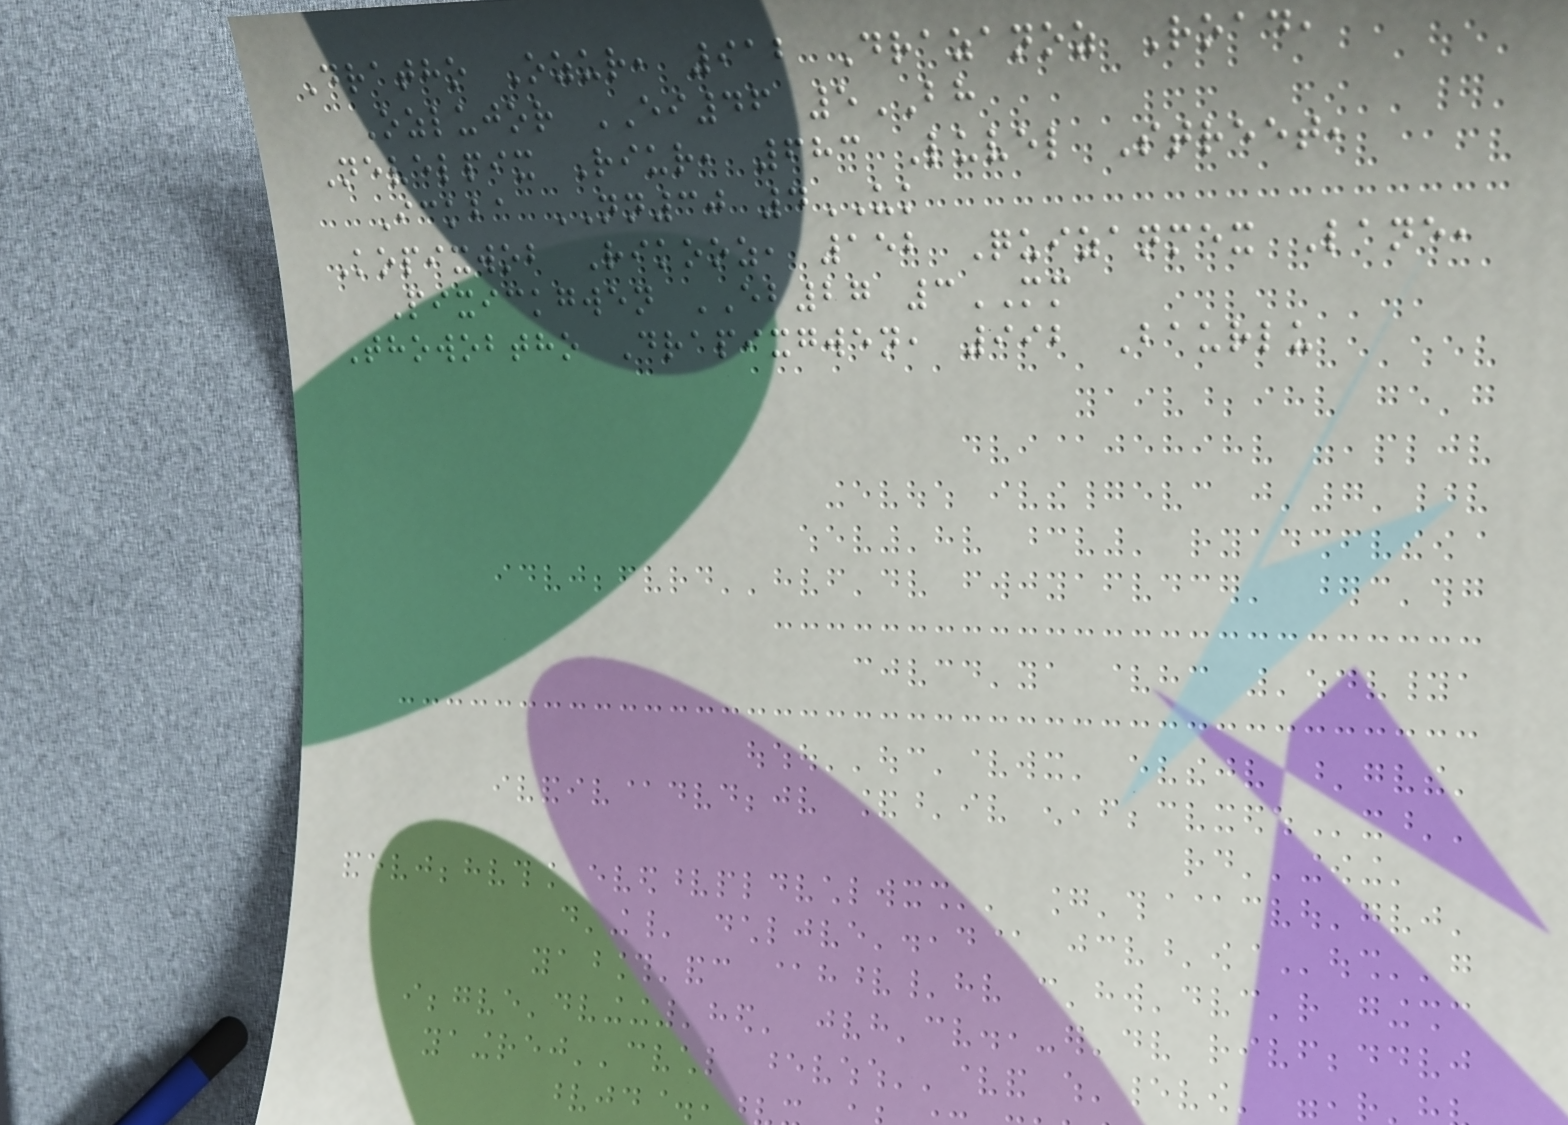Dratho Ozur, 912 Drazanoz Road,
Ozlujor EI46 5BH
Nevelpix Riur, 683 Luvel Street,
Ickba NN30 4UK
Kopixwob Rikooz, 152 Quizanmex Lane,
Pixickgwen EB27 3MM
Thowobtho Drapixgwen, 992 Baurlu
